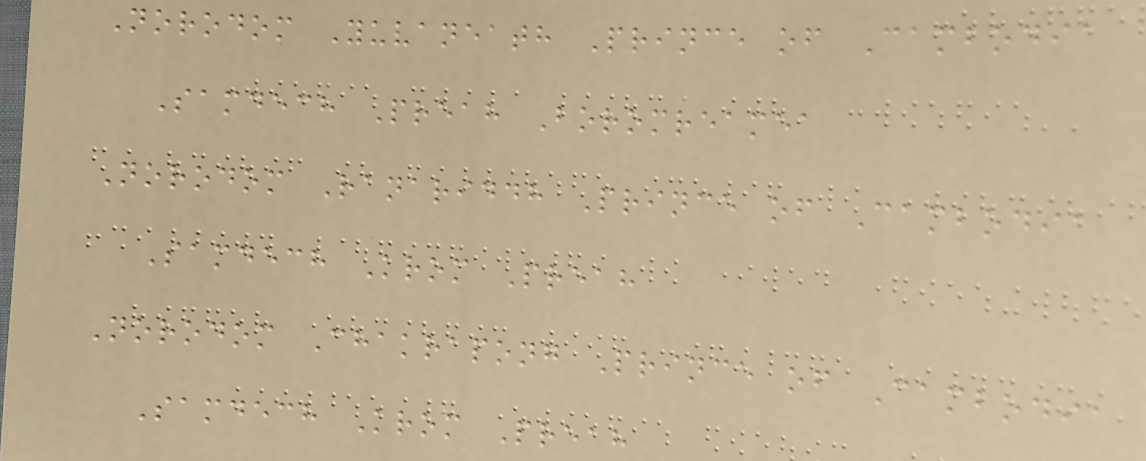Norodom Yuvaneath Prince of Cambodia
Samdech Preah Boromreamea
Norodom Ranariddh Prince of Cambodia
Samdech Krom Preah
Norodom Chakrapong Prince of Cambodia
Samdech Krom Preah
